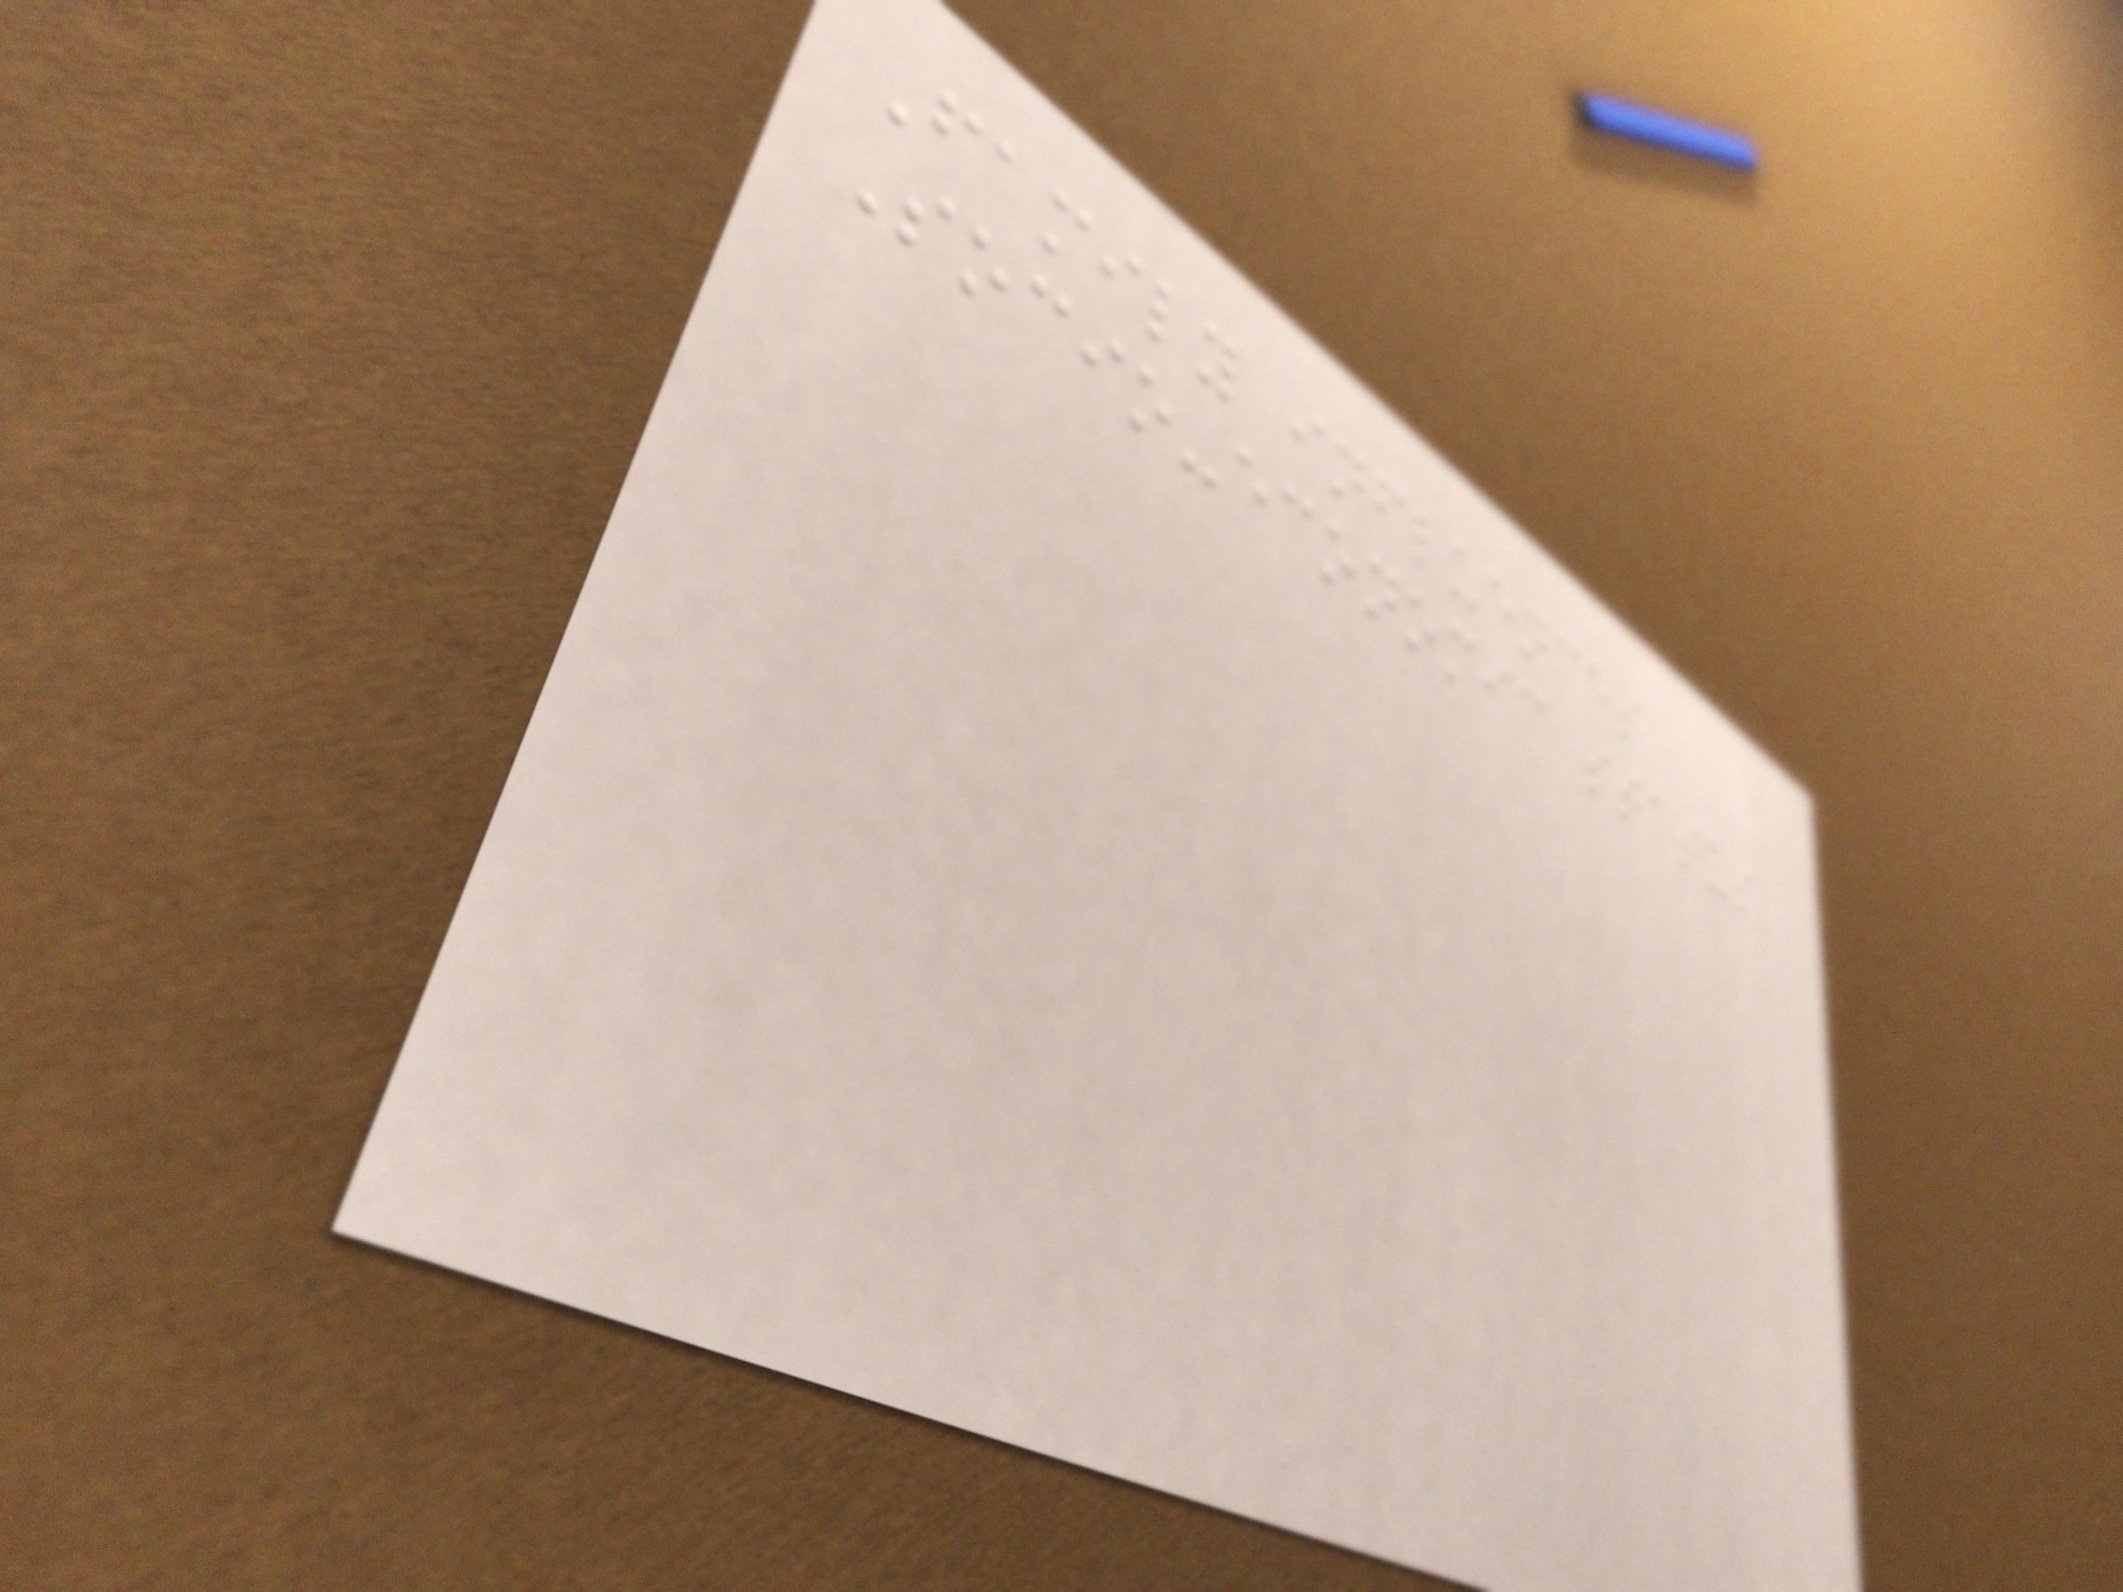Family influences
Socio-economic status
